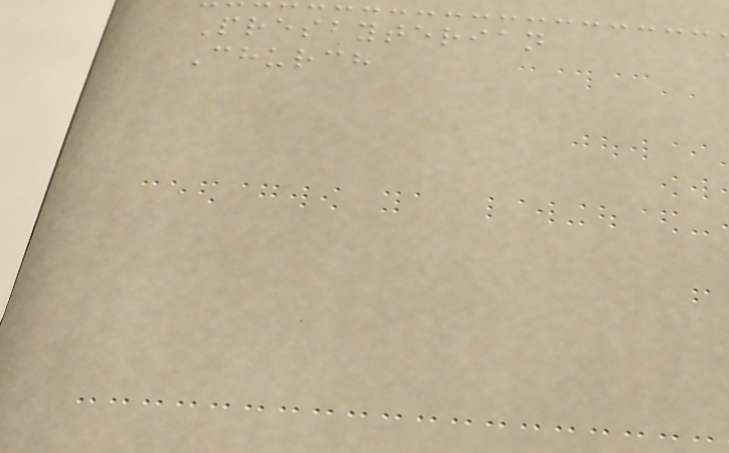Presbyterian
Church
